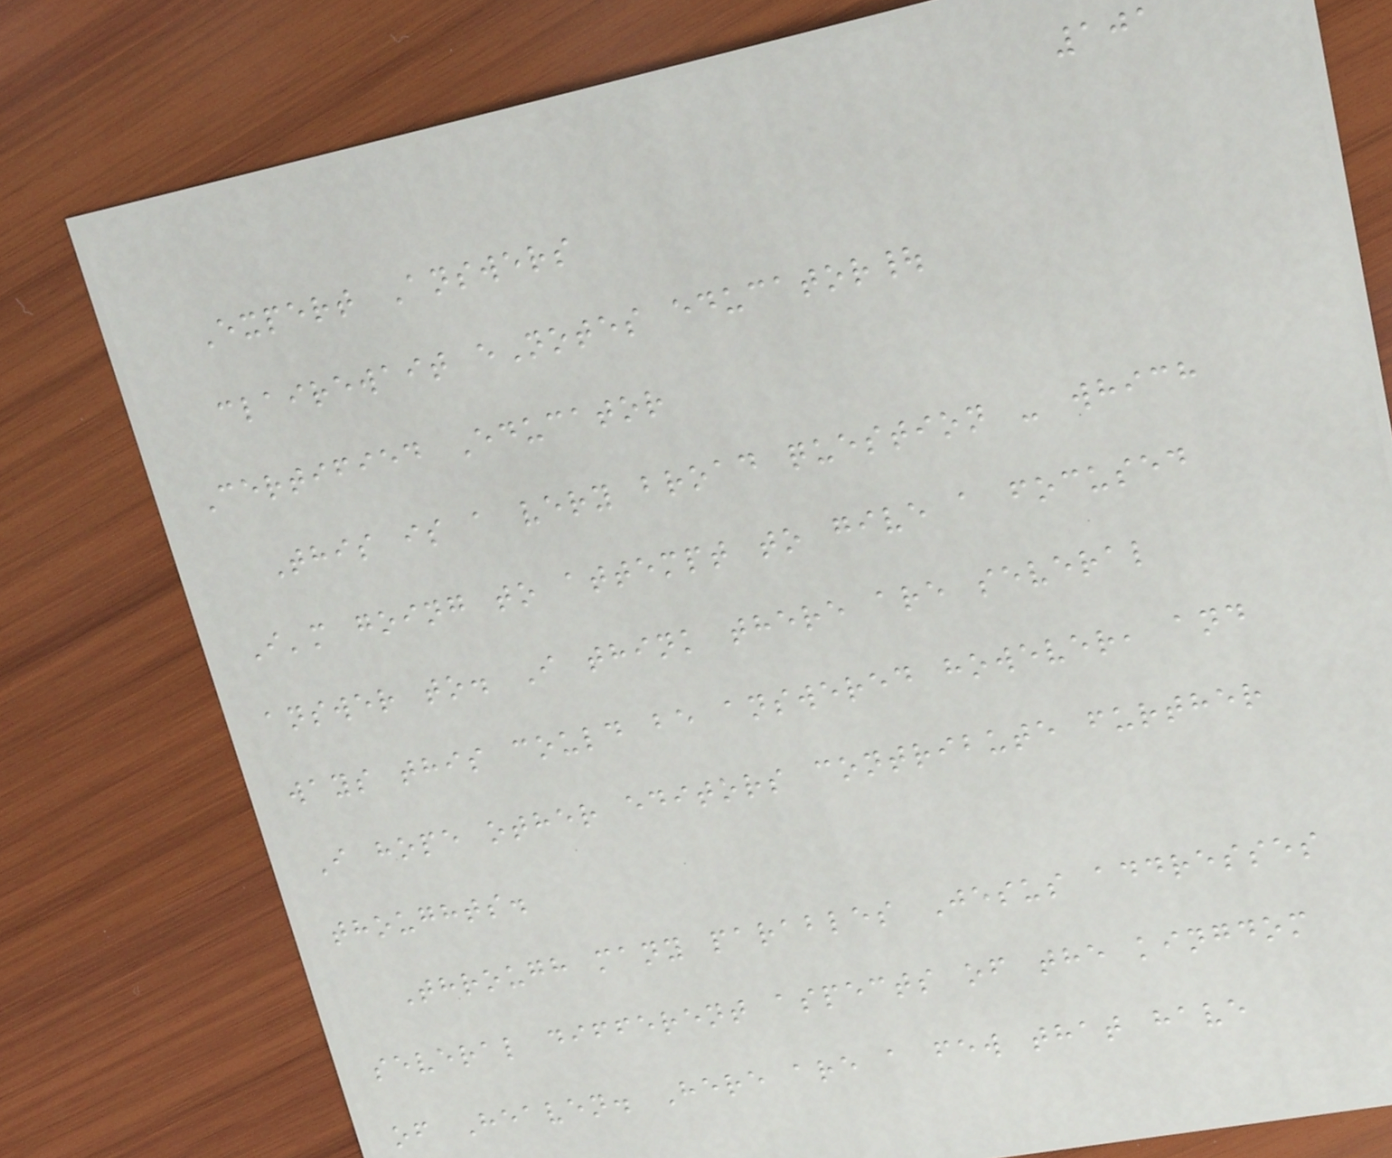101
Expert Answers
clairewait eNotes educator|
Certified Educator
This is a very broad question - which
I'm going to attempt to give a focused
answer to. I think there are several
ways this could be answered however, and
I hope other editors contribute further
thoughts.
Through many parables Jesus addresses
several different aspects of the kingdom
of Heaven. Here are a few that have
